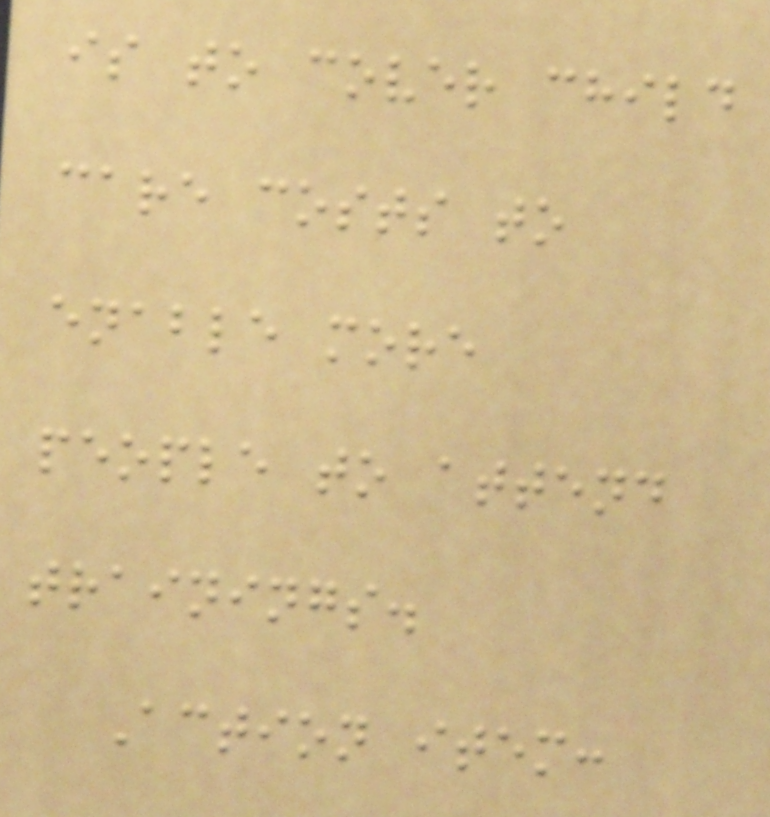is to cover child
care costs to
enable more
people to attend
trainings.
Action item:
